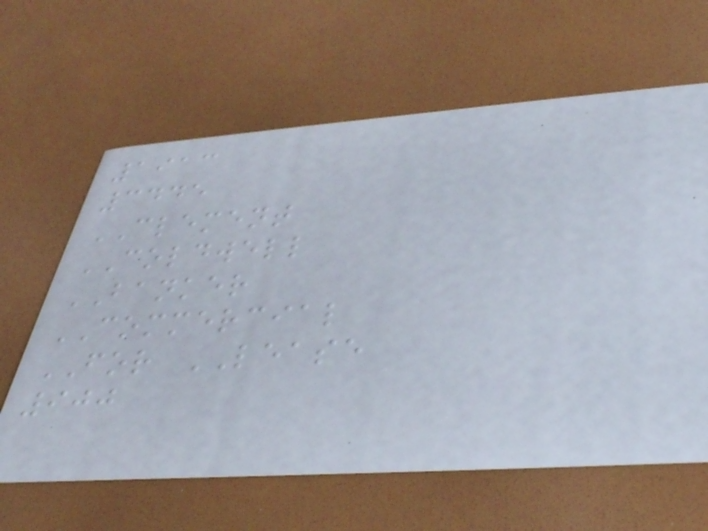1913
3445
CLEMENT
COLDWELL
BANKER
COMMERCIAL
FOR LEASE
900
